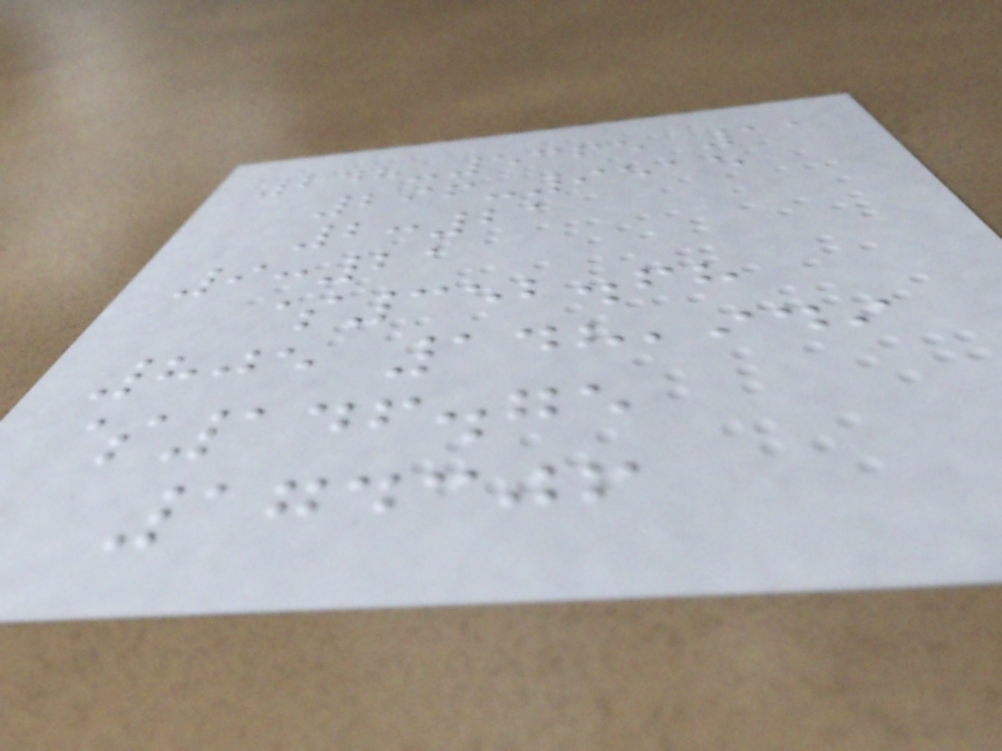248-5365 11
296-9515
2:21
9:21
$352.68
805 148,949
$146.75
174306
